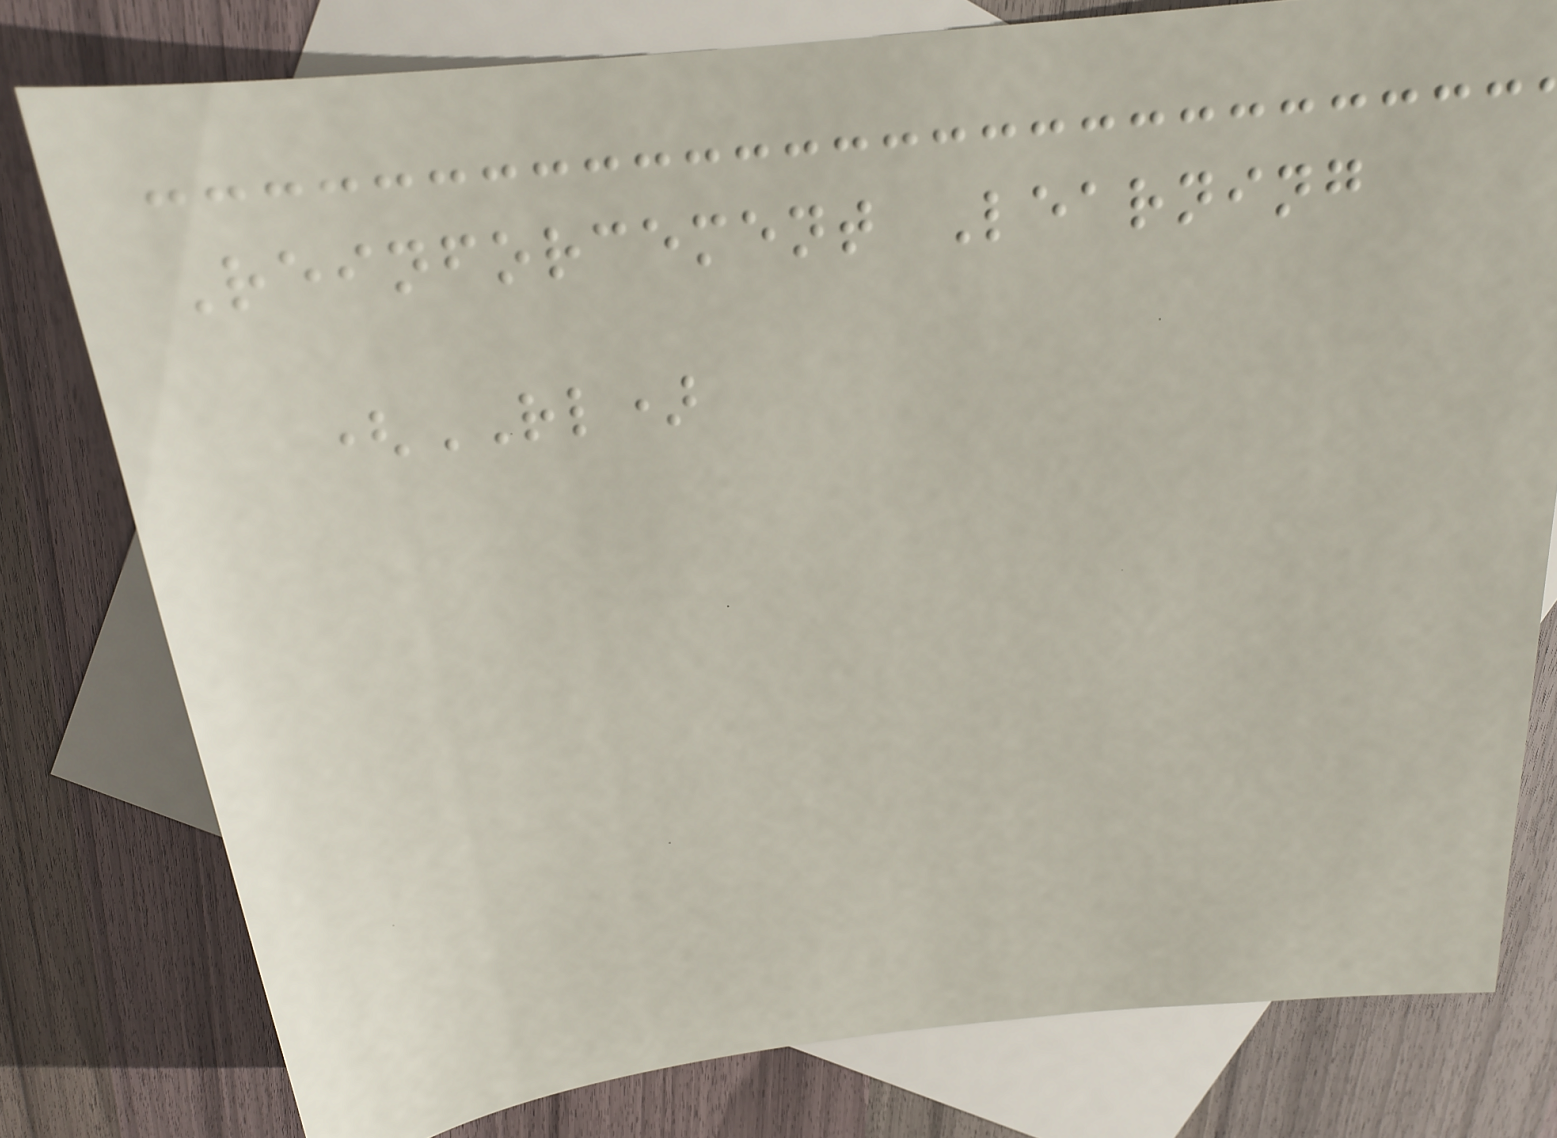Reinforcement Learning
(RL)
